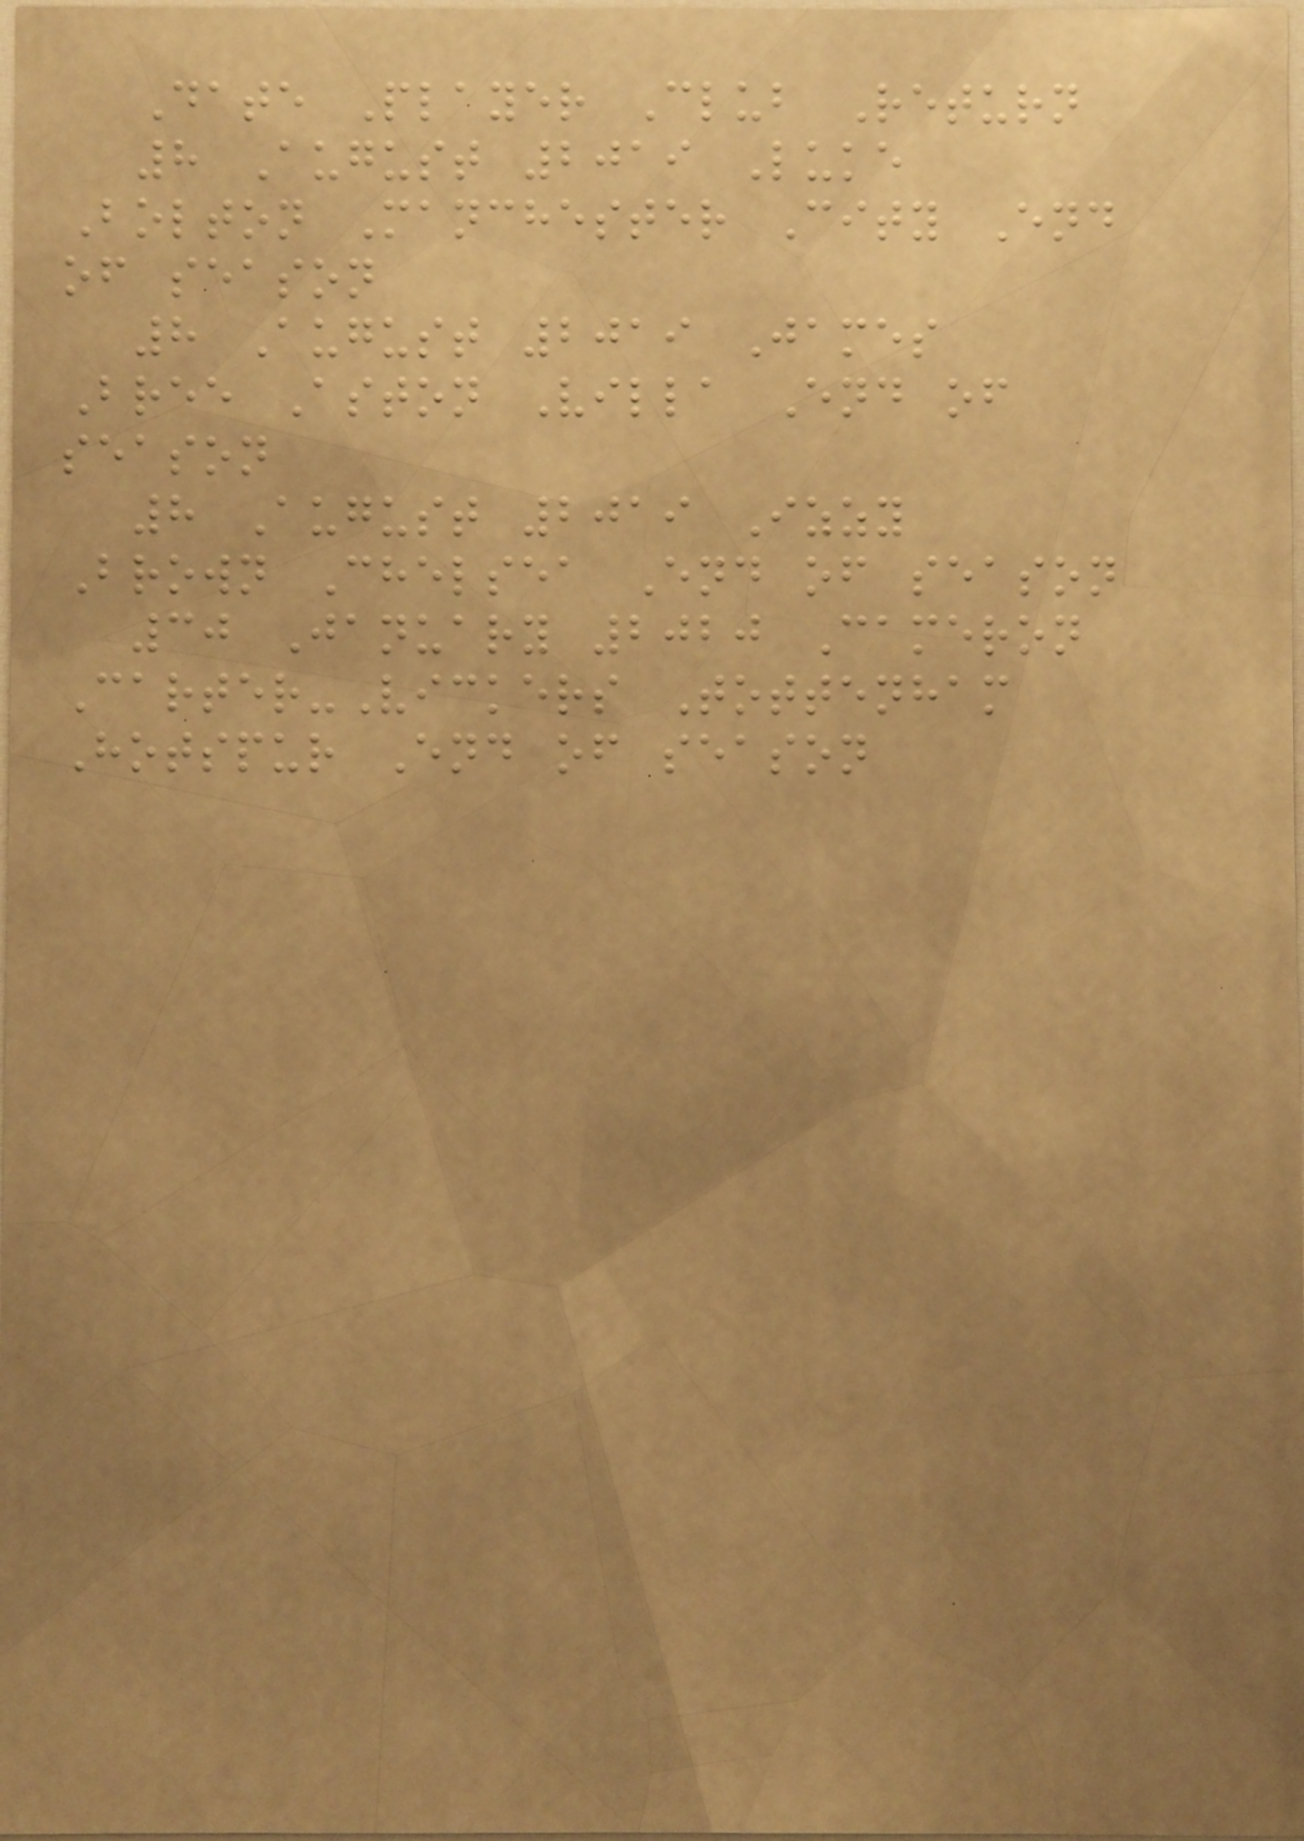Date Player Club Return
8 August 2019 Luke
Bolton Manchester City End
of season
8 August 2019 James
Bree Aston Villa End of
season
8 August 2019 Izzy
Brown Chelsea End of season
30 January 2020 Cameron
Carter-Vickers Tottenham
Hotspur End of season
